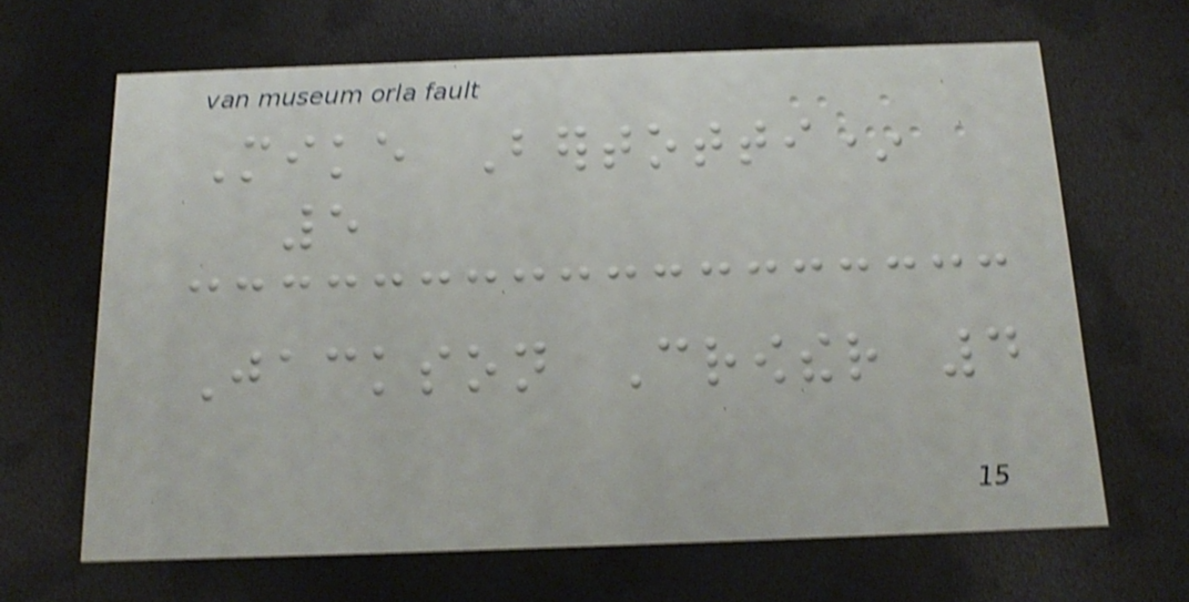Mike Bertotti*
5
Jackson Crowther 4
